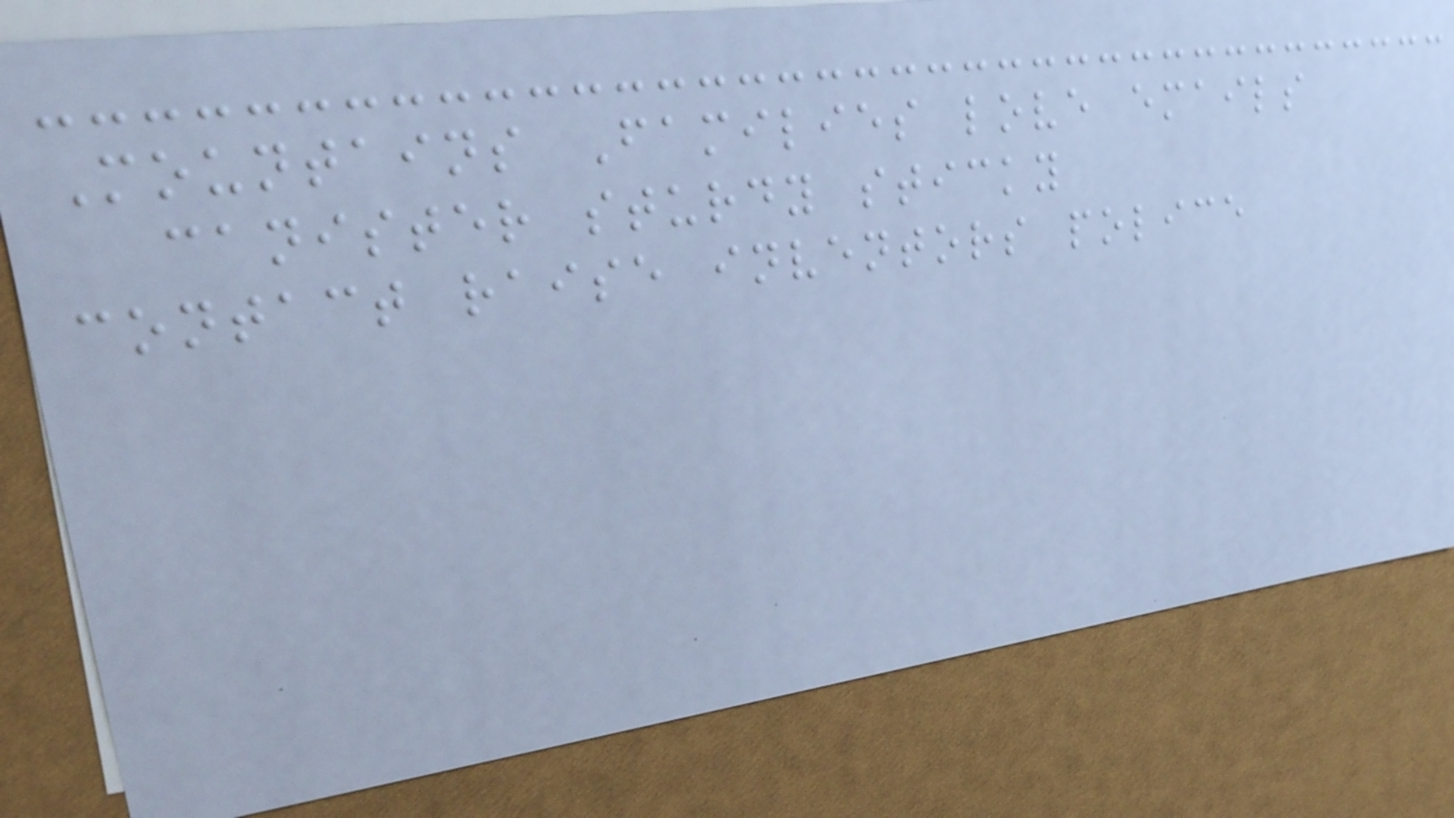Mountains Families love emails
canister sturdy sticky
contact raise inventors police
